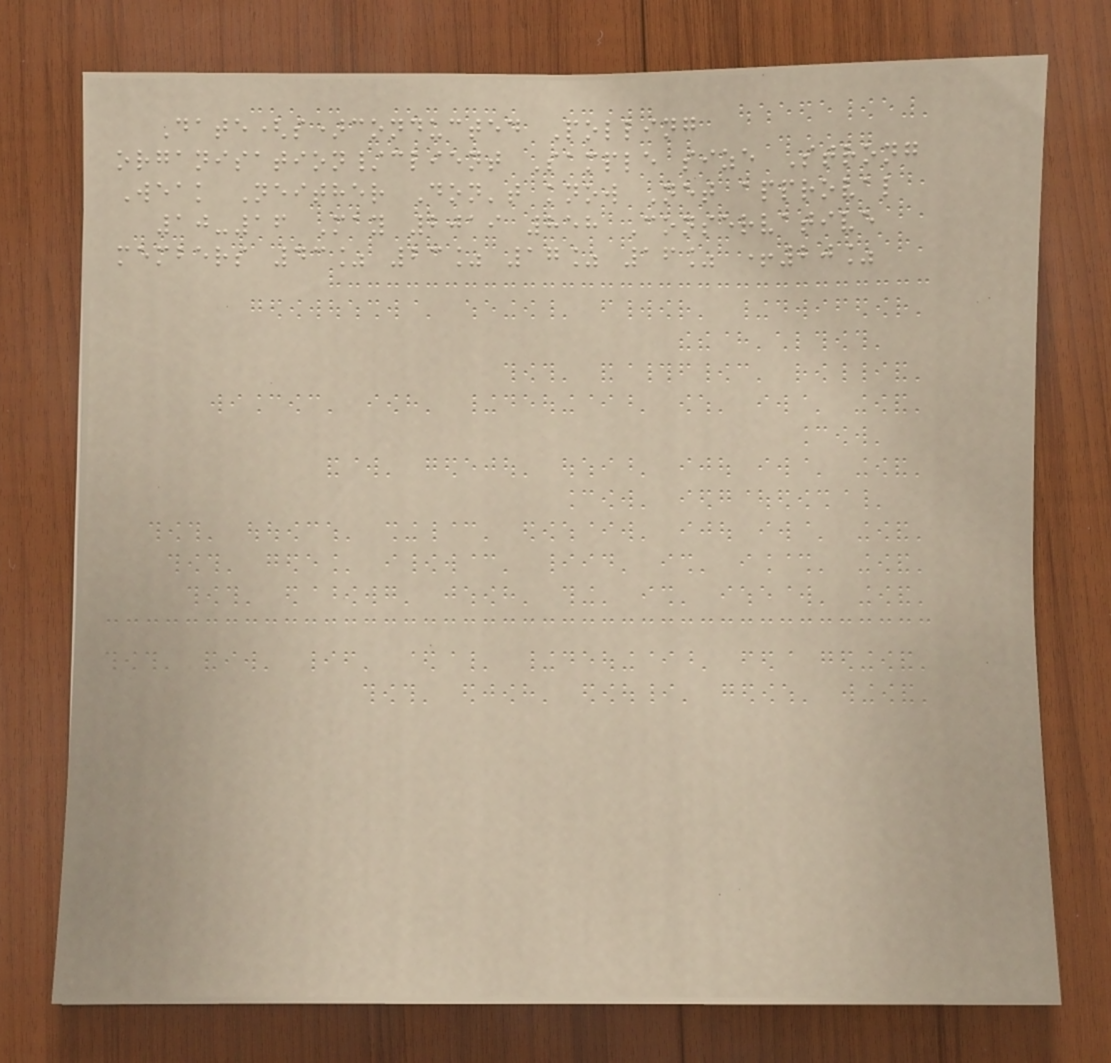Date(s)conducted Polling
organisation/client Sample size Strong
Weak Neither Don't know Net approval
10-16 May 2019 858 Conservative
members 43% 23% 17% 16% +20%
